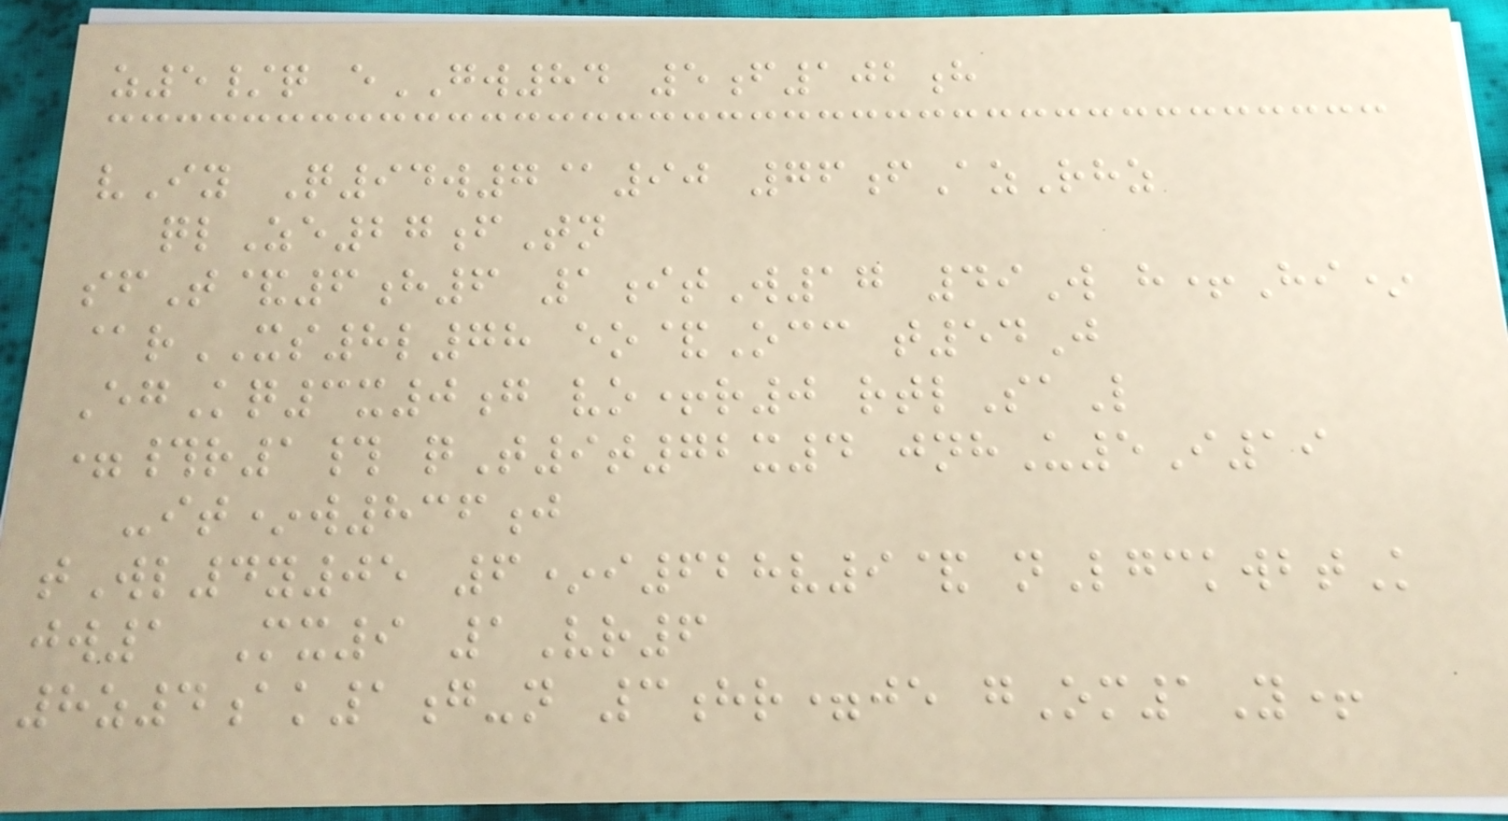z5/q eGW84 5f102h
vIy Q94w7@90 76fAzRhz
qlZe27fTn
sfT&6h6 1itW17 49W h+Hi*
@rXS8l78 eo&Occ t54J
EgKq3x0g vo+r0 rtlSaL
=#r1# qT9t72x4 jnhU5I19
-it*w836j
tWl4y05 6*i628v9& nLgckwbtK
jw1 Mx9 1Vr6
8z4ak1g-n 3hr=je gOm1Y+
